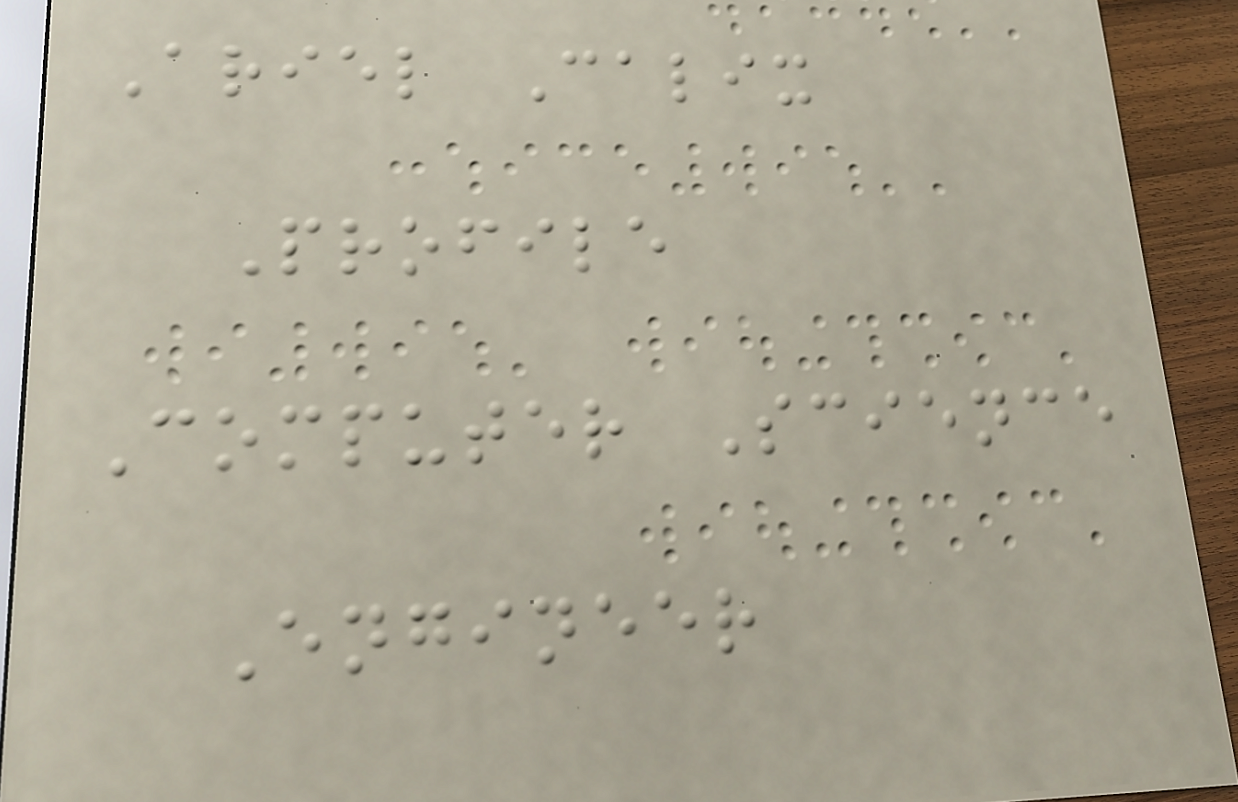Ariel Calix
Profile
Computer Science
Engineer
